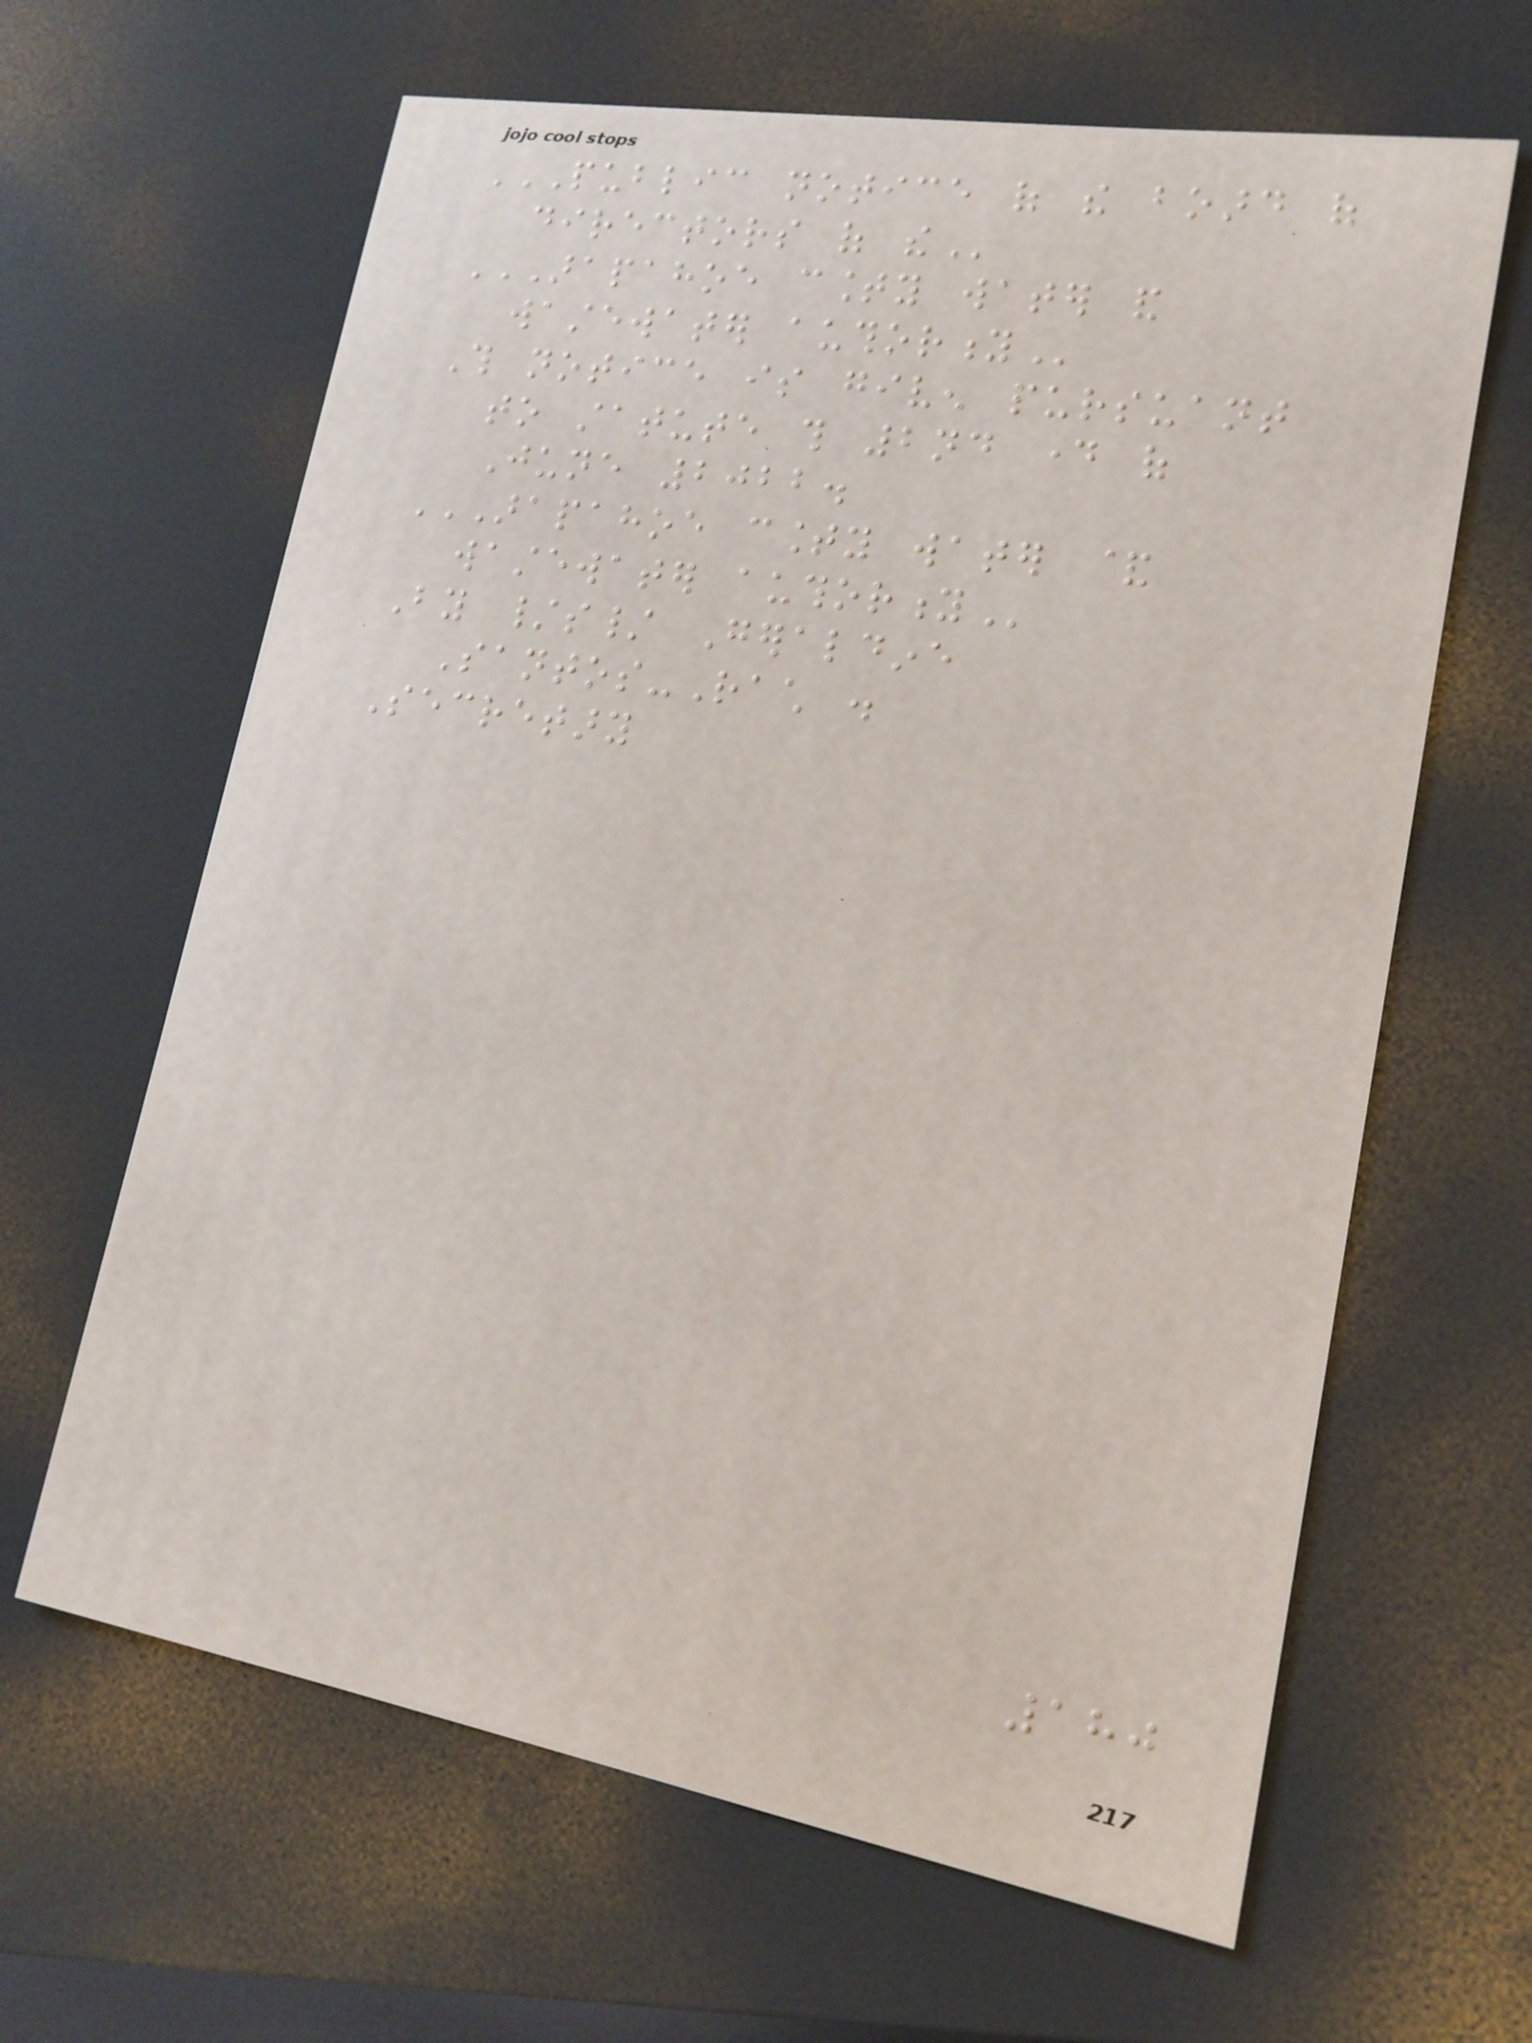PUBLIC NOTICE OF THE BOARD OF
DIRECTORS OF THE
ARAPAHOE COUNTY WATER AND
WASTEWATER AUTHORITY
This notice is given pursuant
to statute this 2nd day of
June 2022.
ARAPAHOE COUNTY WATER &
WASTEWATER AUTHORITY
By /s/ Geraldine
Santos-Rach .
Secretary
180
